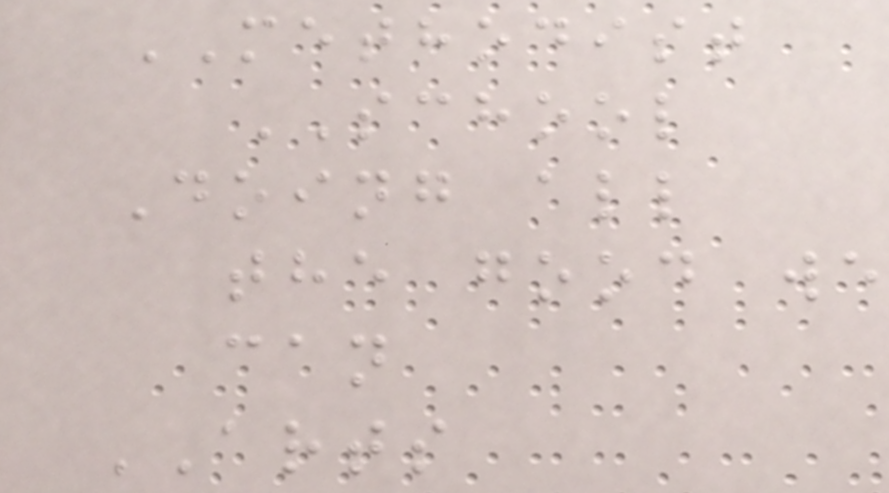METHODIST
SCHOOL
Doing all
the good we
can
ARTS
